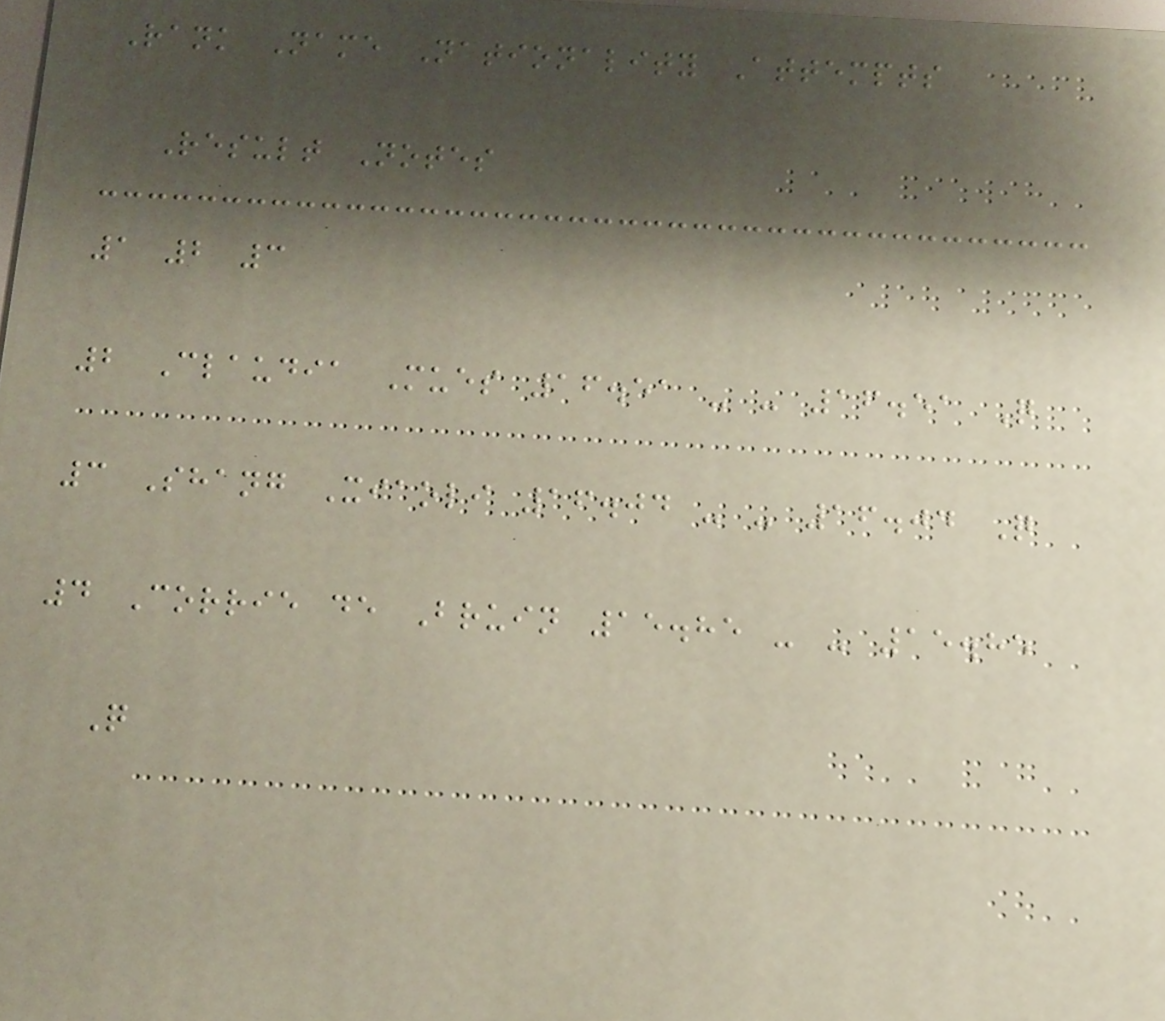Rank Name Nationality Attempts
Result Notes
1 2 3
2 Claudia Mues 16.51 - - 16.51 Q
3 Shang Xiaoli 16.04 - - 16.04 Q
4 Corrie de Bruin 15.85 - - 15.85
Q
